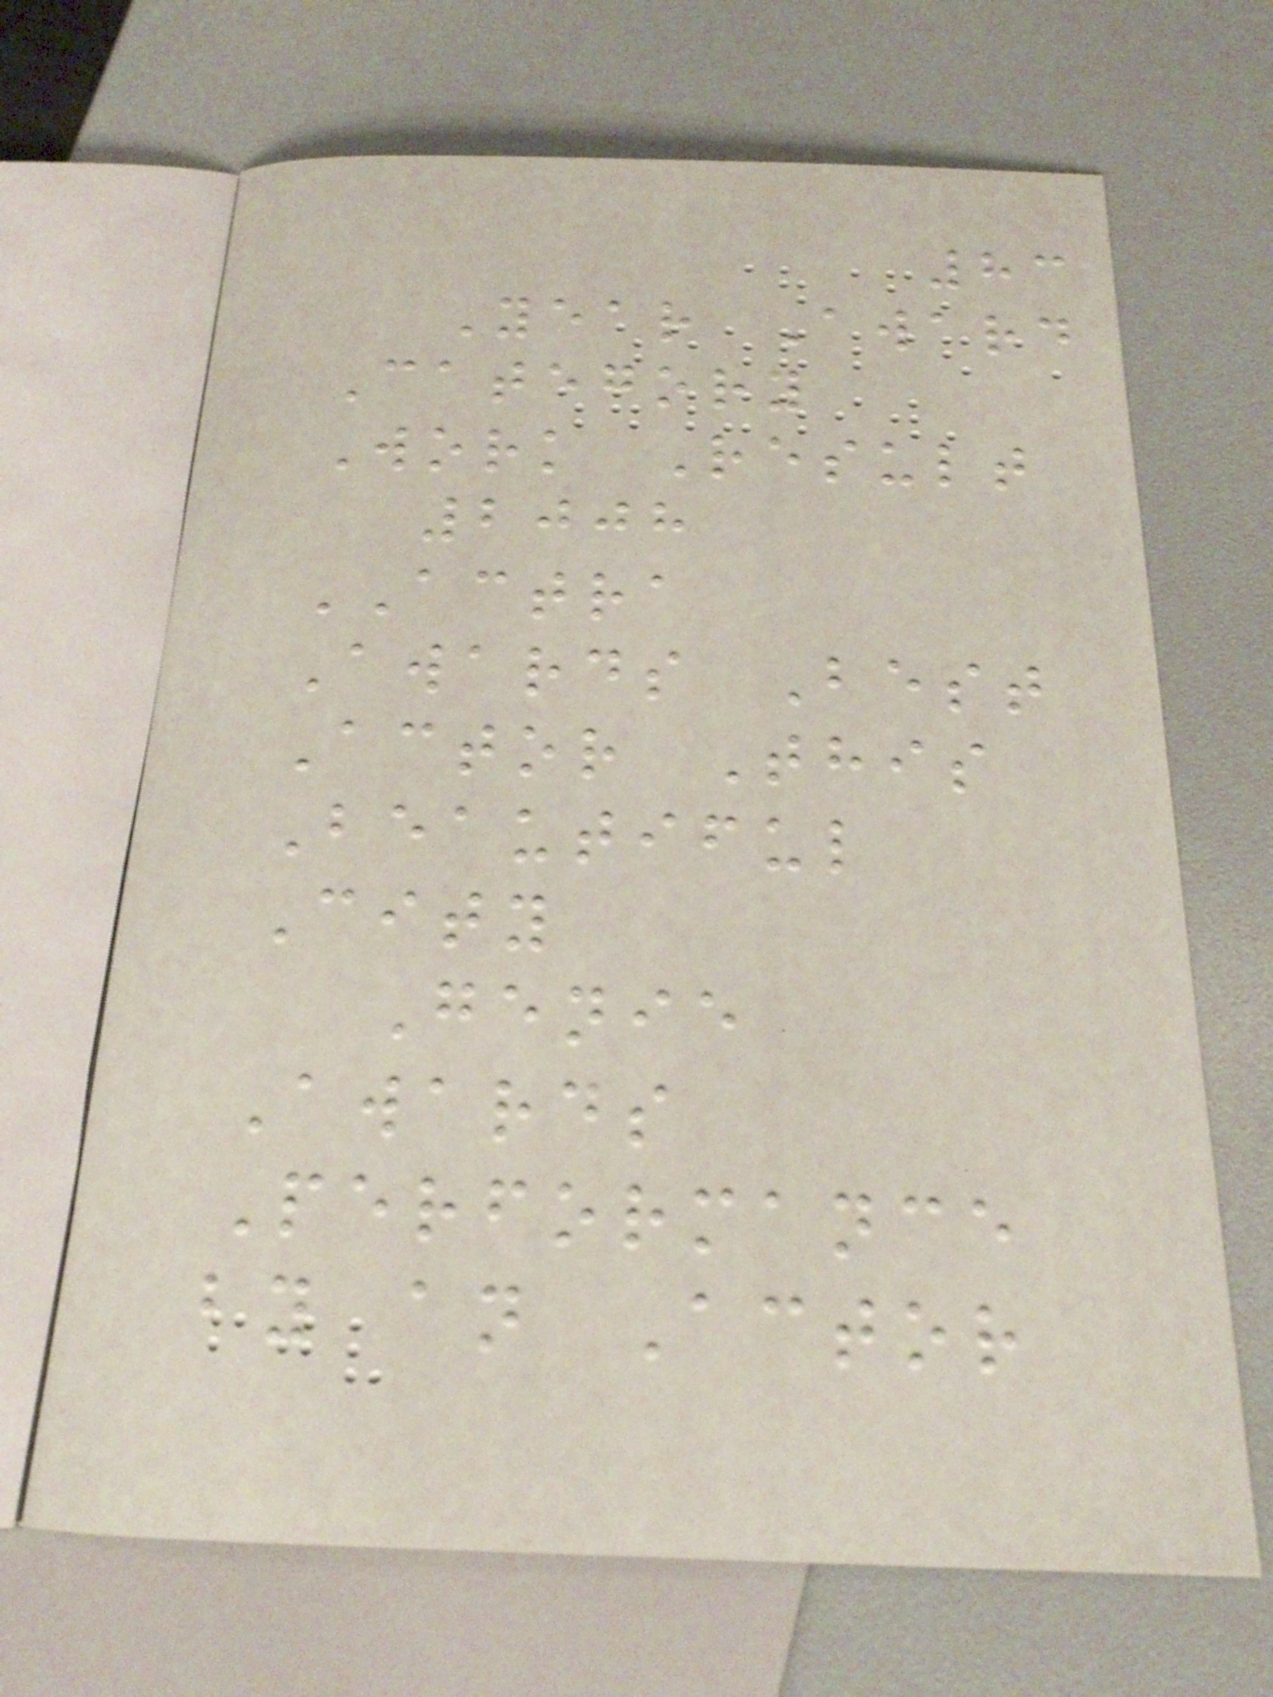83
Year Award
Category
Work Result
2008
ACTRA
Awards Best
Actor This
Beautiful
City
Genie
Awards
Performance
by an Actor
